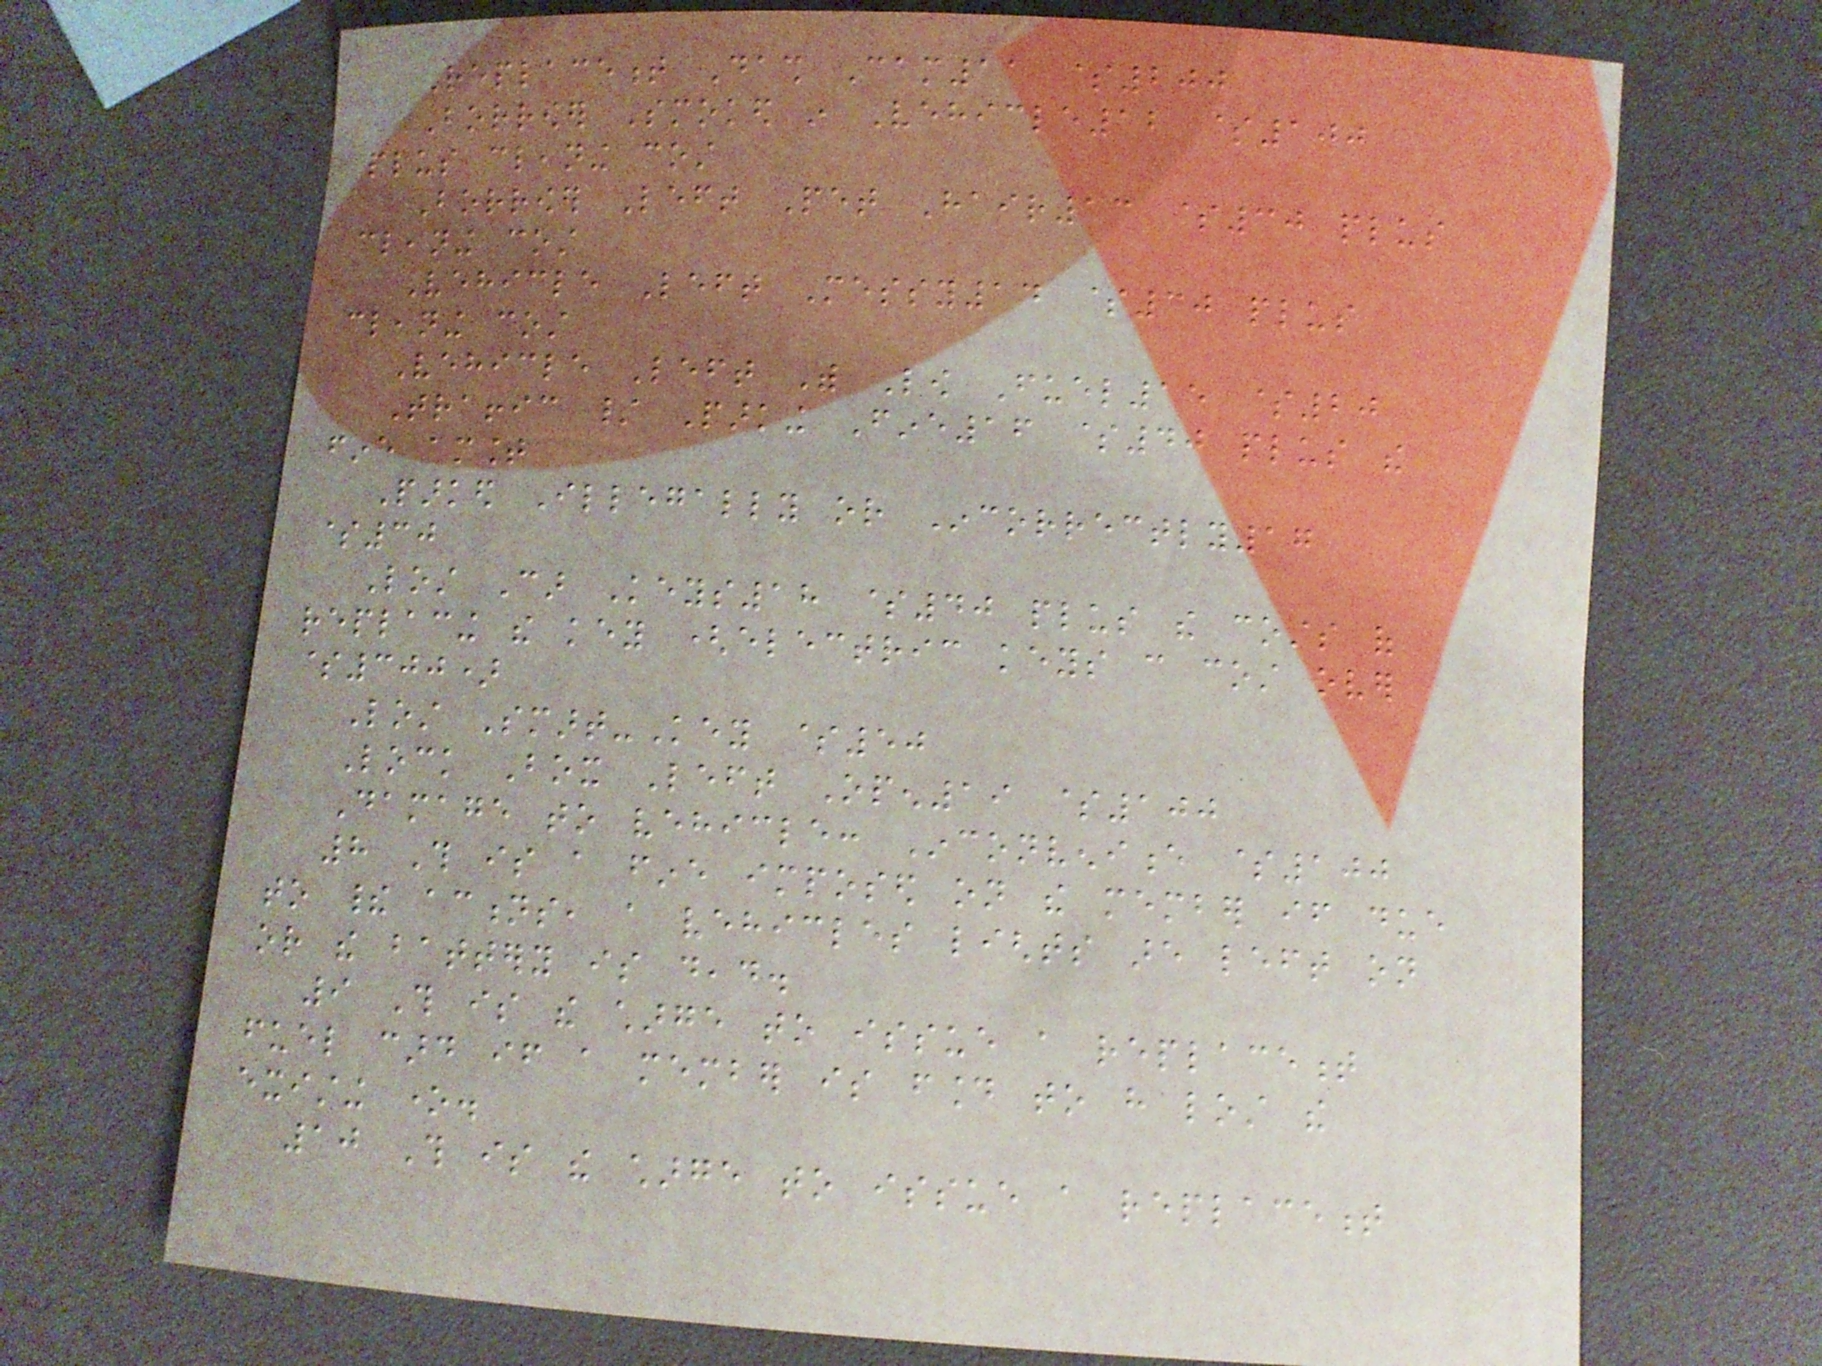Replacement Dash Cam11 $200
Borrower Smoked in Vehicle12 $100
plus cleaning cost
Borrower Left Pet Hair13 $30 plus
cleaning cost
Vehicle Left Messy14 $30 plus
cleaning cost
Vehicle Left With Low Fuel15 $20
Traffic / Parking Fine16 $40 plus the
fine amount
Parked Illegally or Incorrectly17
$30
Lost Car Keys18 $40 plus the costs of
replacing the key (electric keys can cost over
$300)
Lost Smart-Key $50
Lock Box Left Open19 $100
Damage to vehicle: Inconvenience $100
8 This is a fine imposed on the member if due
to their actions, a vehicles lights are left on
or the battery is dead.
9 This is the charge to issue a replacement
fuel card if a member is found to have lost the
existing one.
10 This is the charge to issue a replacement
